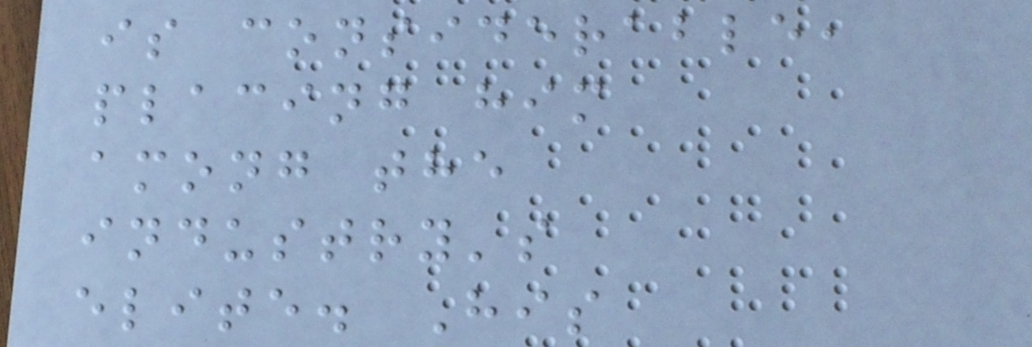is considerable,
placing him
among the
industry's
elite. His
